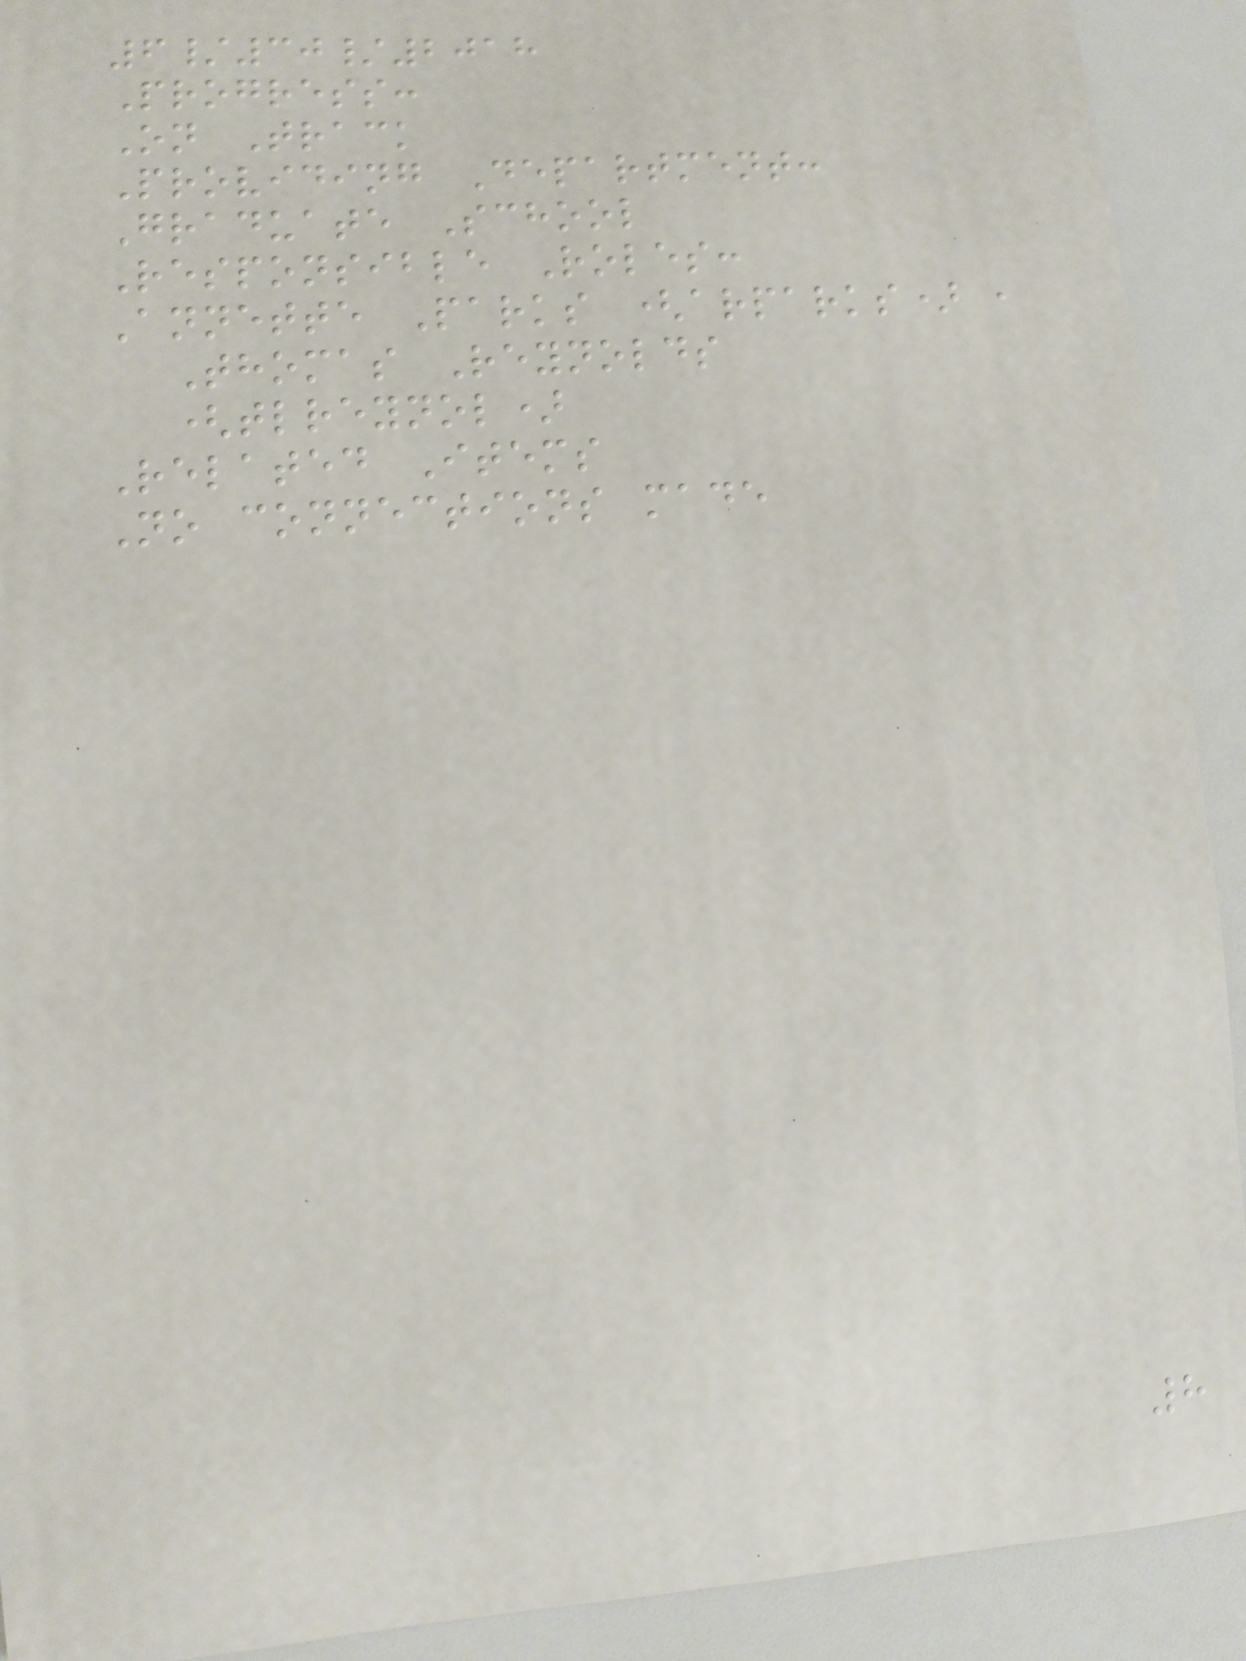6/30/2018
Progress:
On Track
Providing Department:
Graduate School
Responsible Roles:
Annette Parks (arparks) ,
Thomas Reynolds
(tlreynol)
Related Items
No connections made
8
